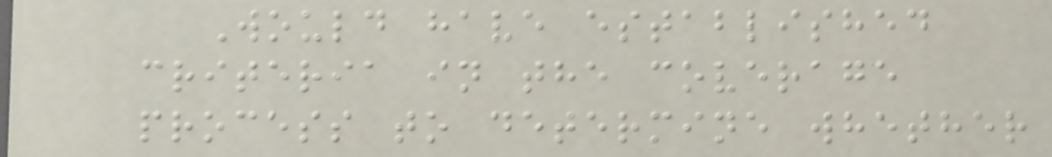Would have established
criteria in the coverage
process to determine whether
